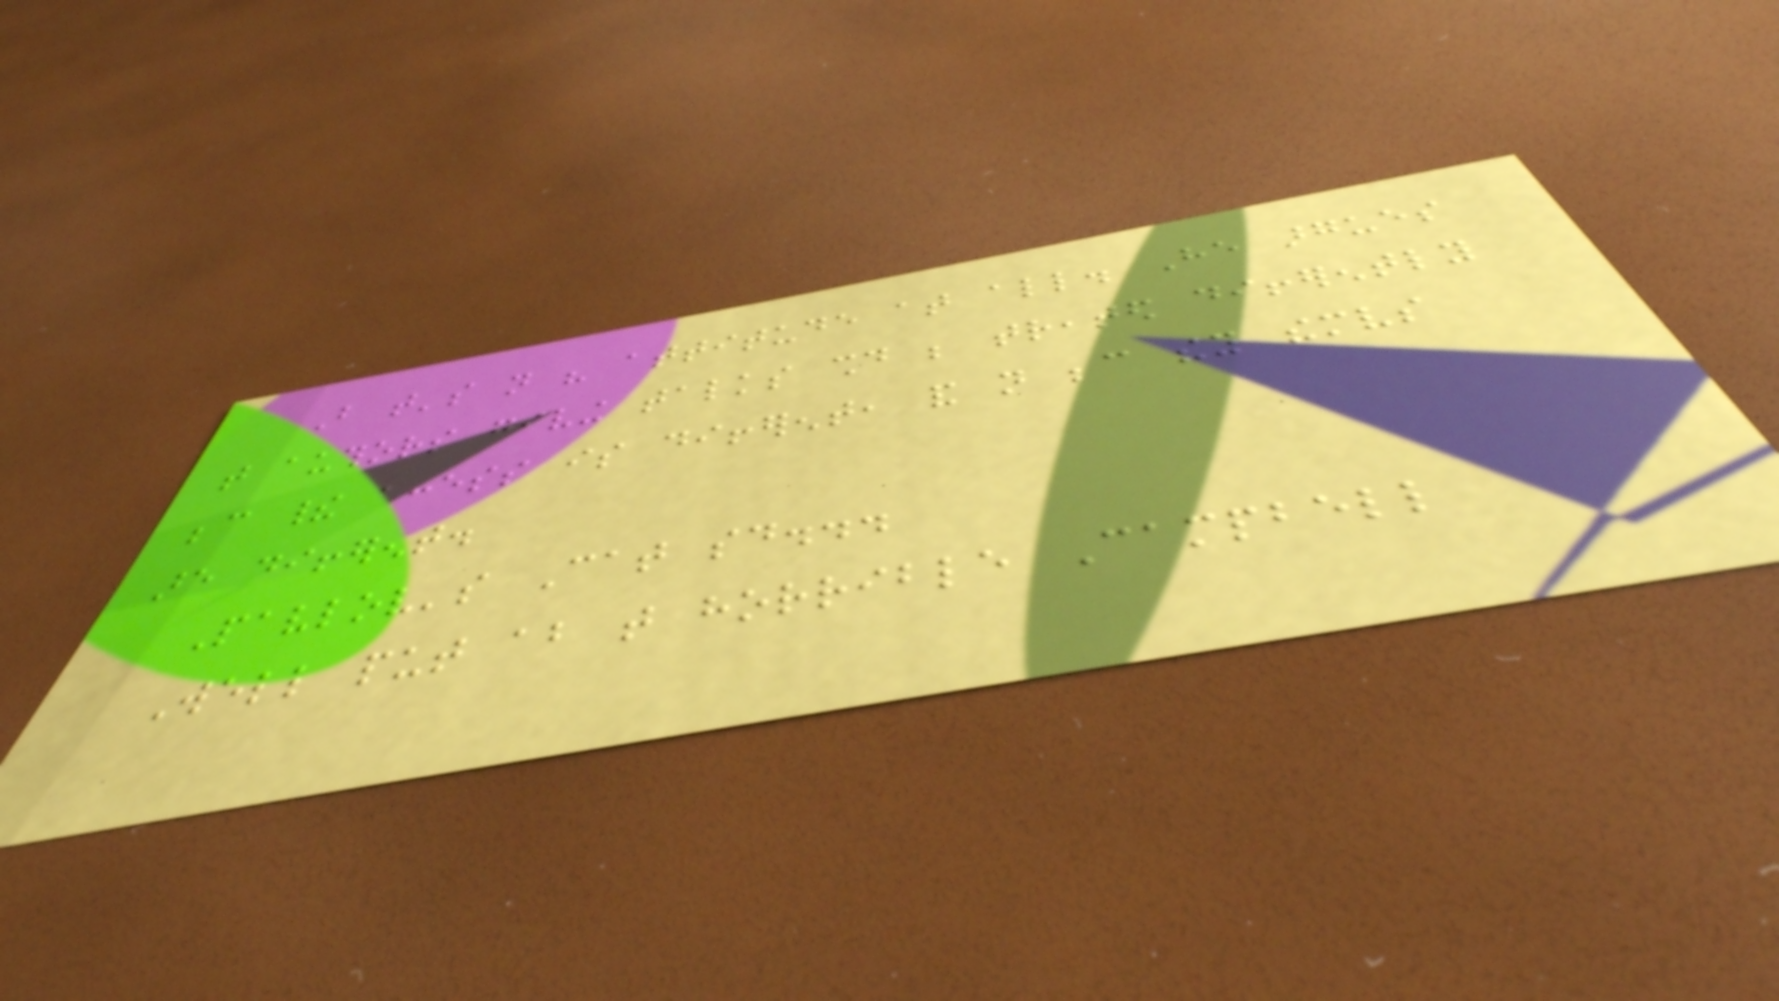But that's not his attitude at all. He argues
that authors giving talks should be treated differently
because their access is different, and not because they themselves
are different.
Pavlov's Cat said...
Well put about that horrible Campbell
